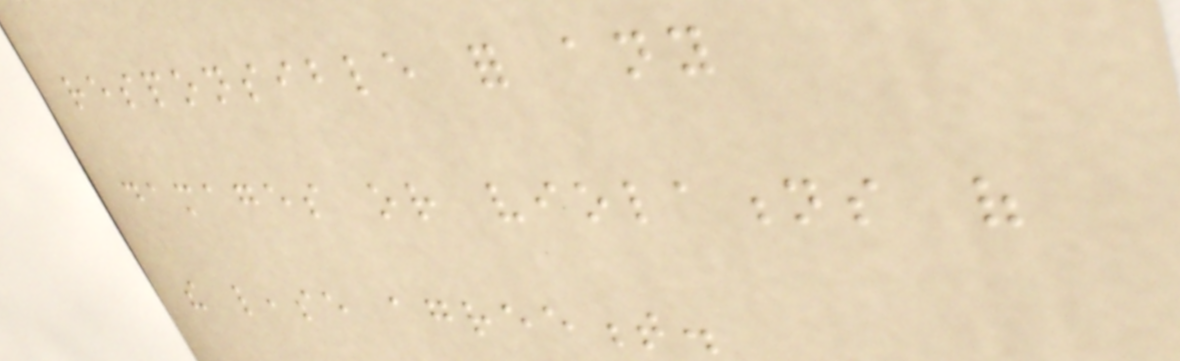responsible for any
damages or violations of
the lease agreement.
